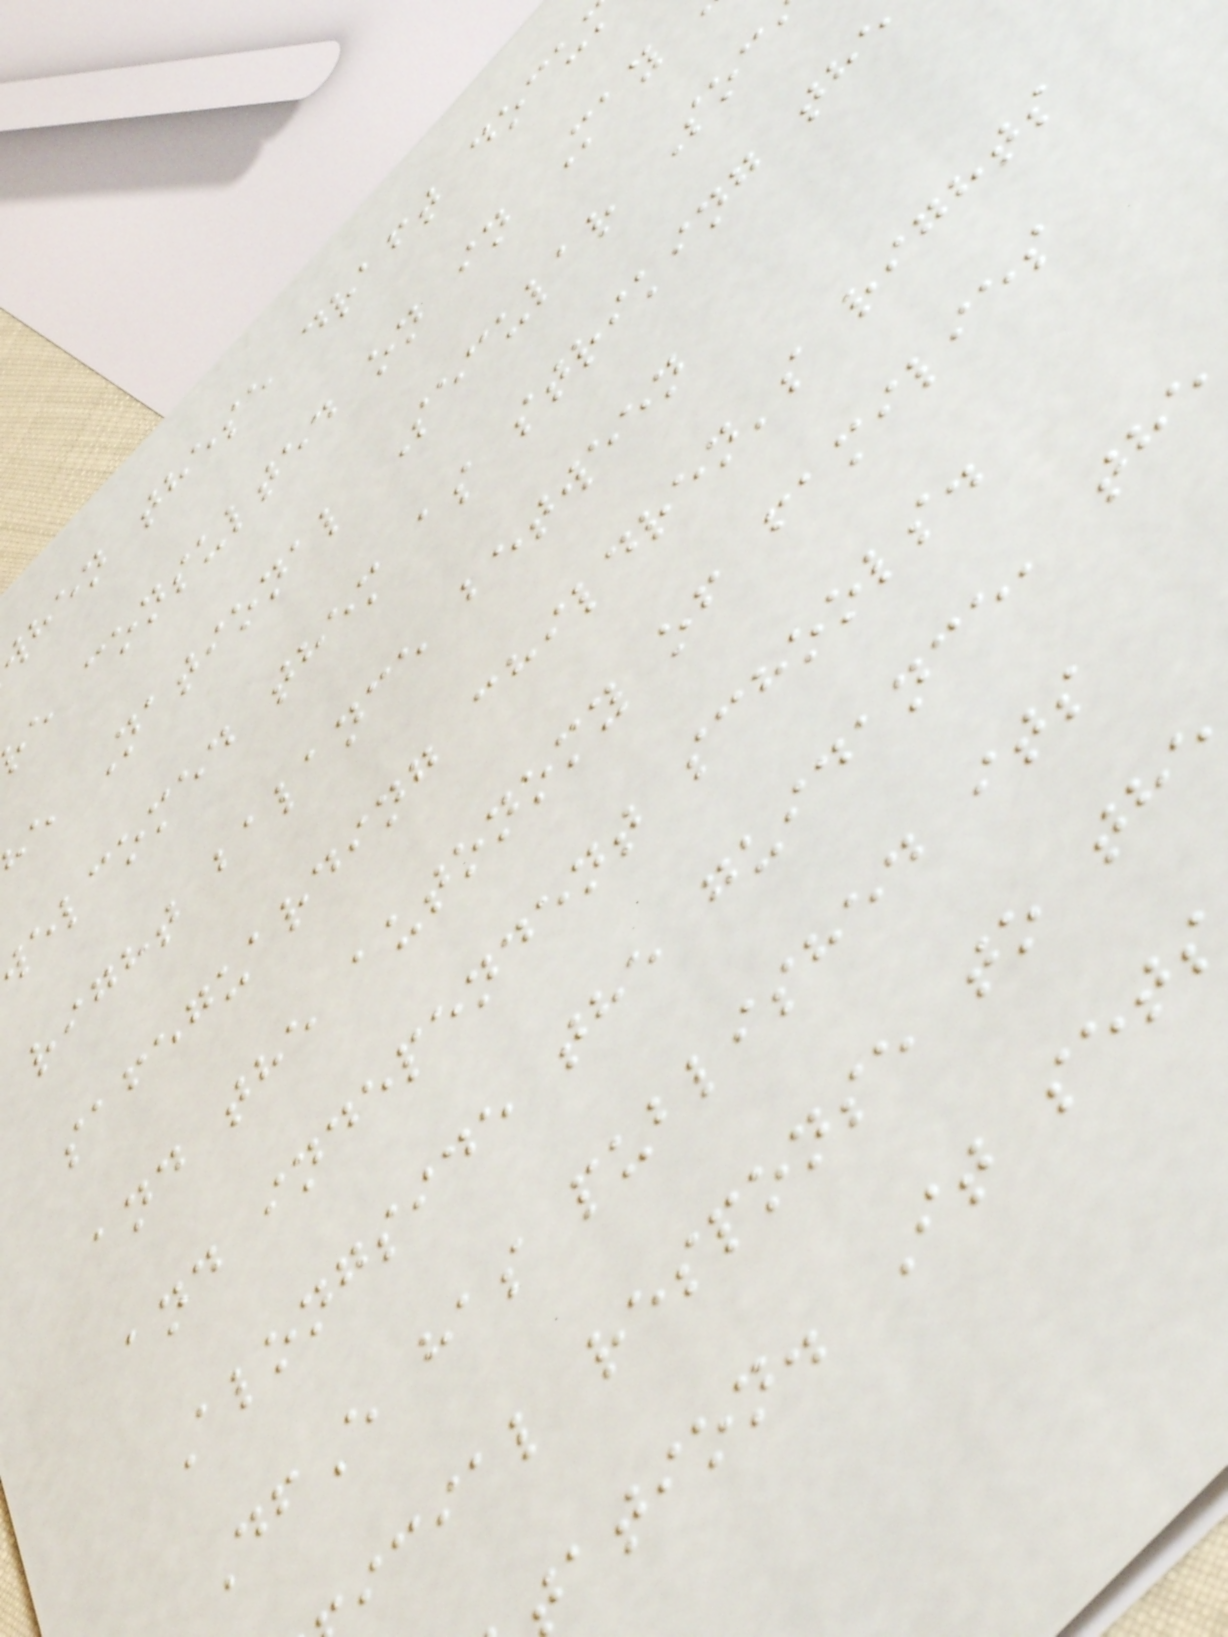hen these draft docu
e consulted on in May
e National Secular Soc
elcomed them as striking the
right balance between
safeguarding children's rights
and the autonomy of families
and independent schools.
Alongside the guidance, the
DfE has published its
icial response to the
ation. It set
